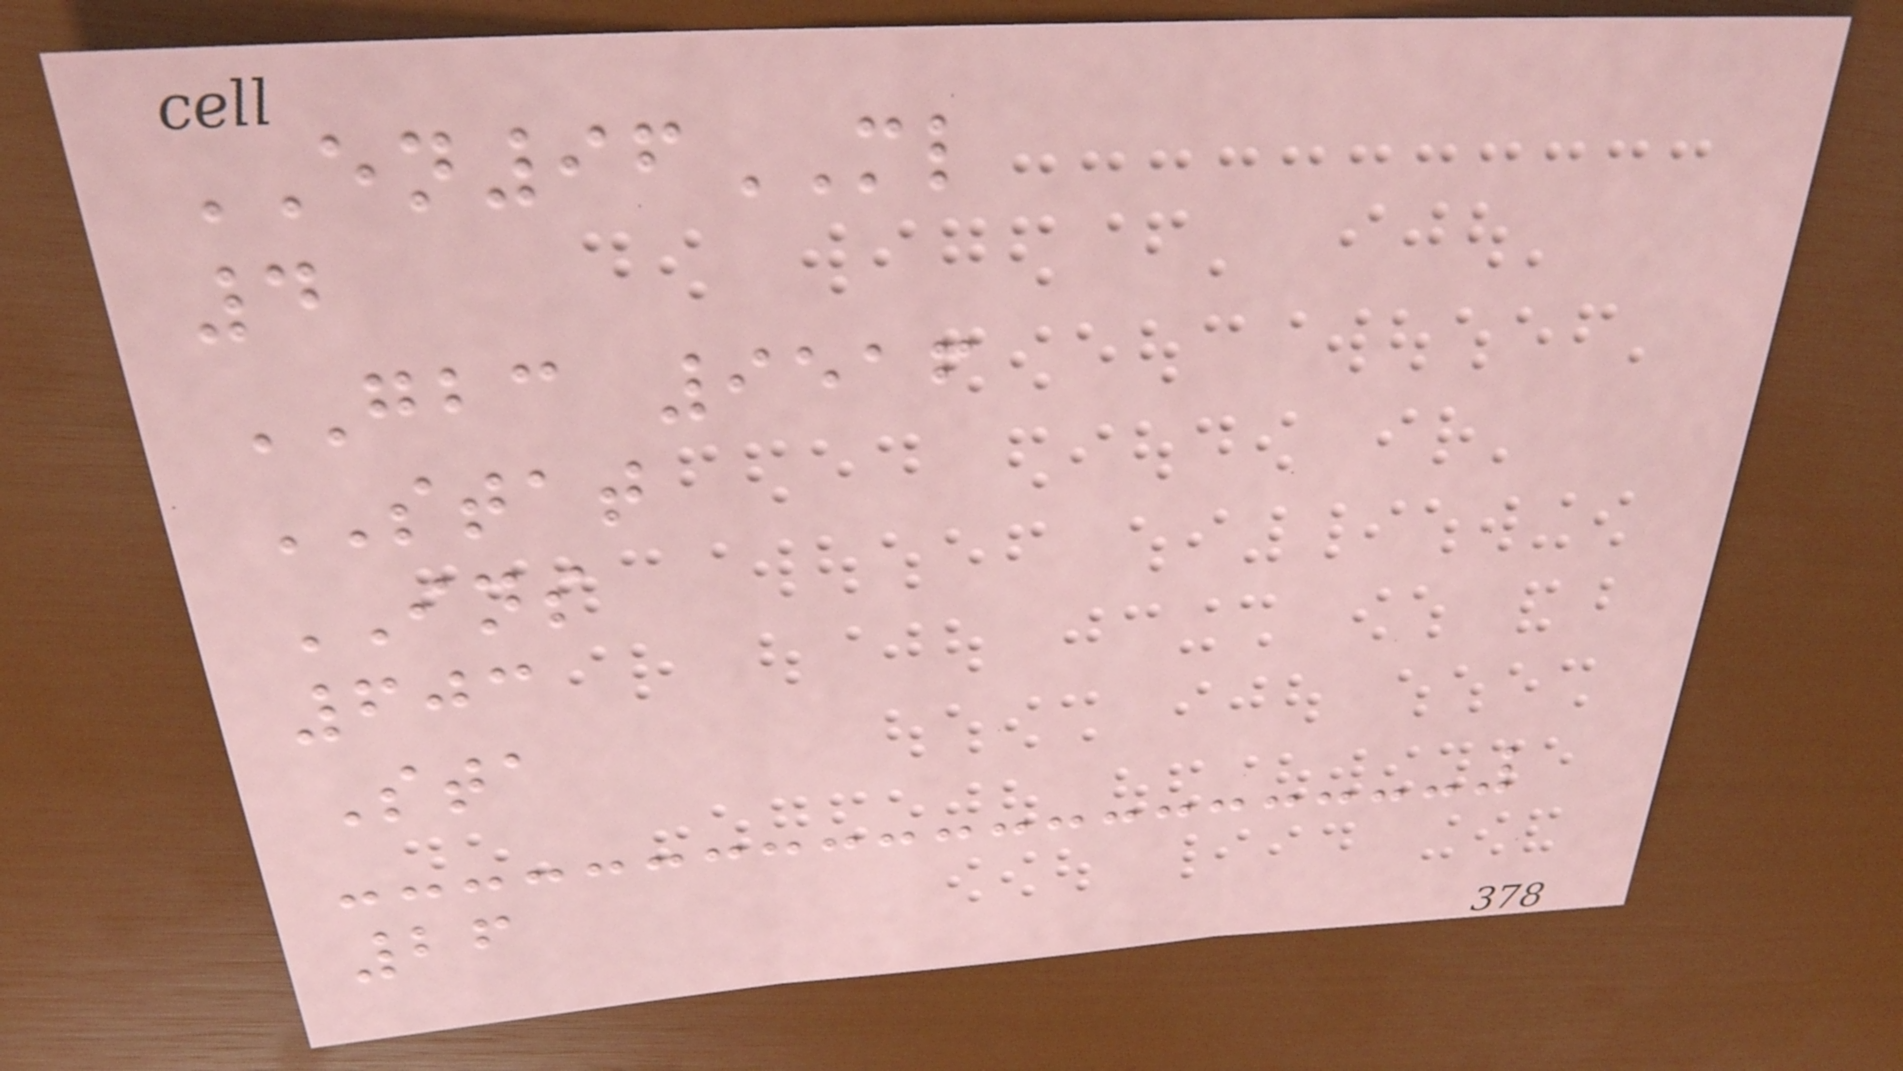EN96ML
4
GBC 9516
STAT
INS
603
Sta
26
